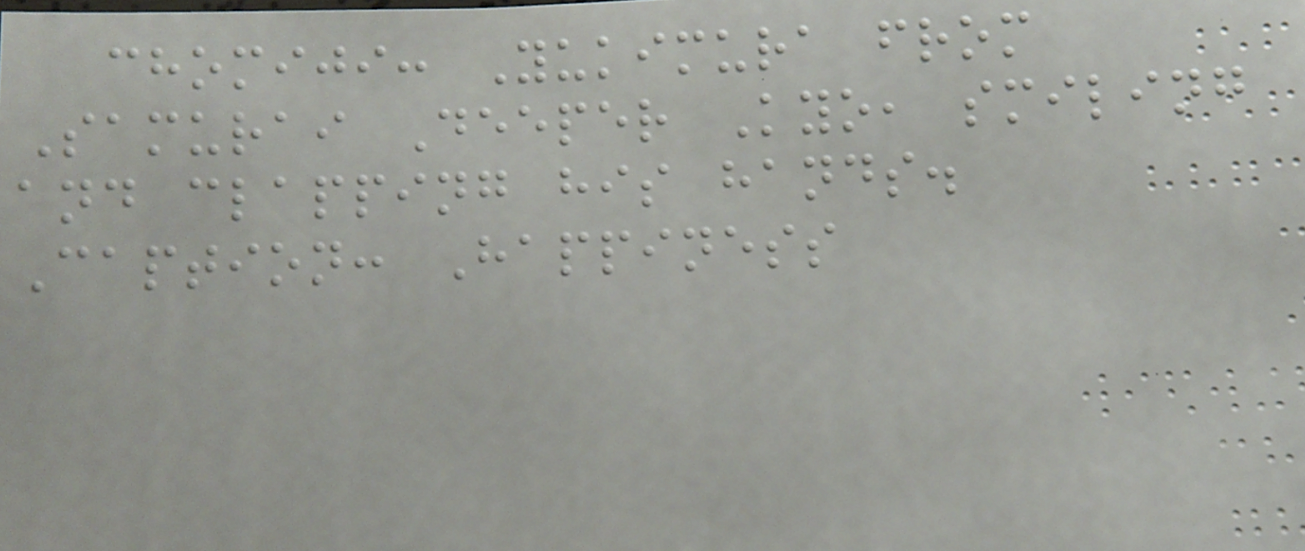chomiji: Yukimura from
Samurai Deeper Kyo, smiling
and clapping his hands.
Caption: Happiness
